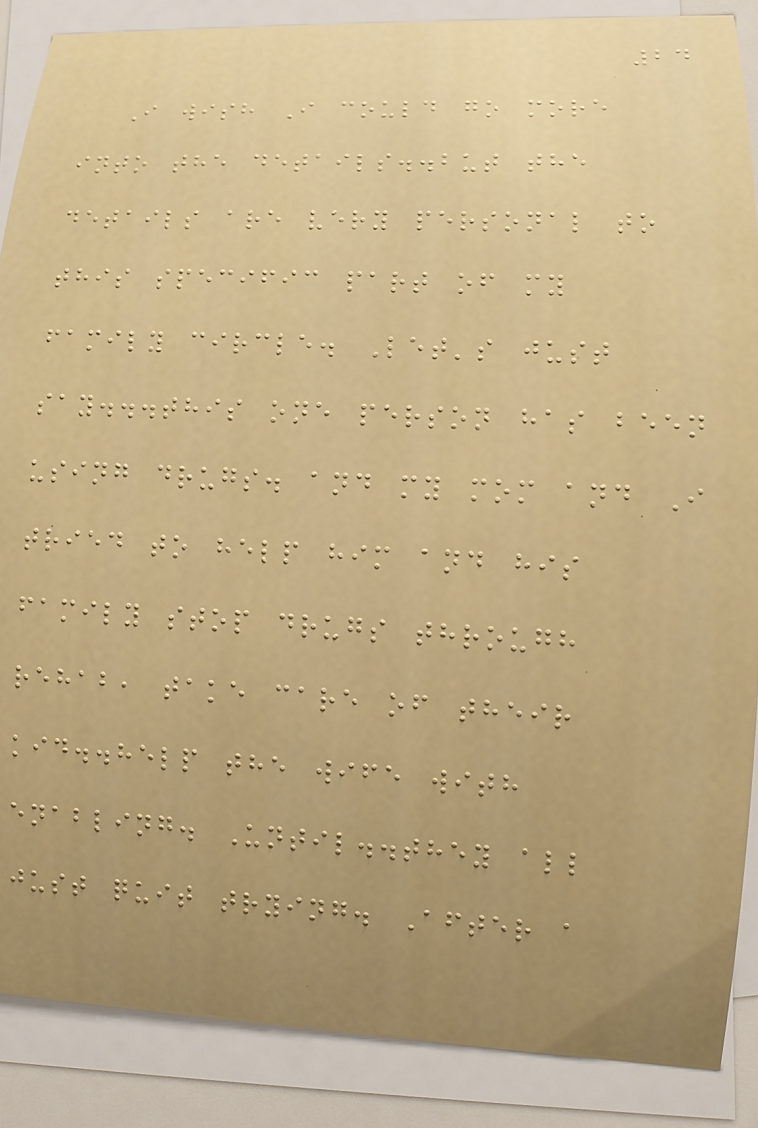24
I wish I could go more
into the details..but the
details are very personal to
this specific part of my
family circle. Let's just
say...this one person has been
using drugs. and my mom and I
tried to help him and his
family stop drugs through
rehab, take care of their
kid..help the wife with
enabling. Until..they all
just quit trying. After a
